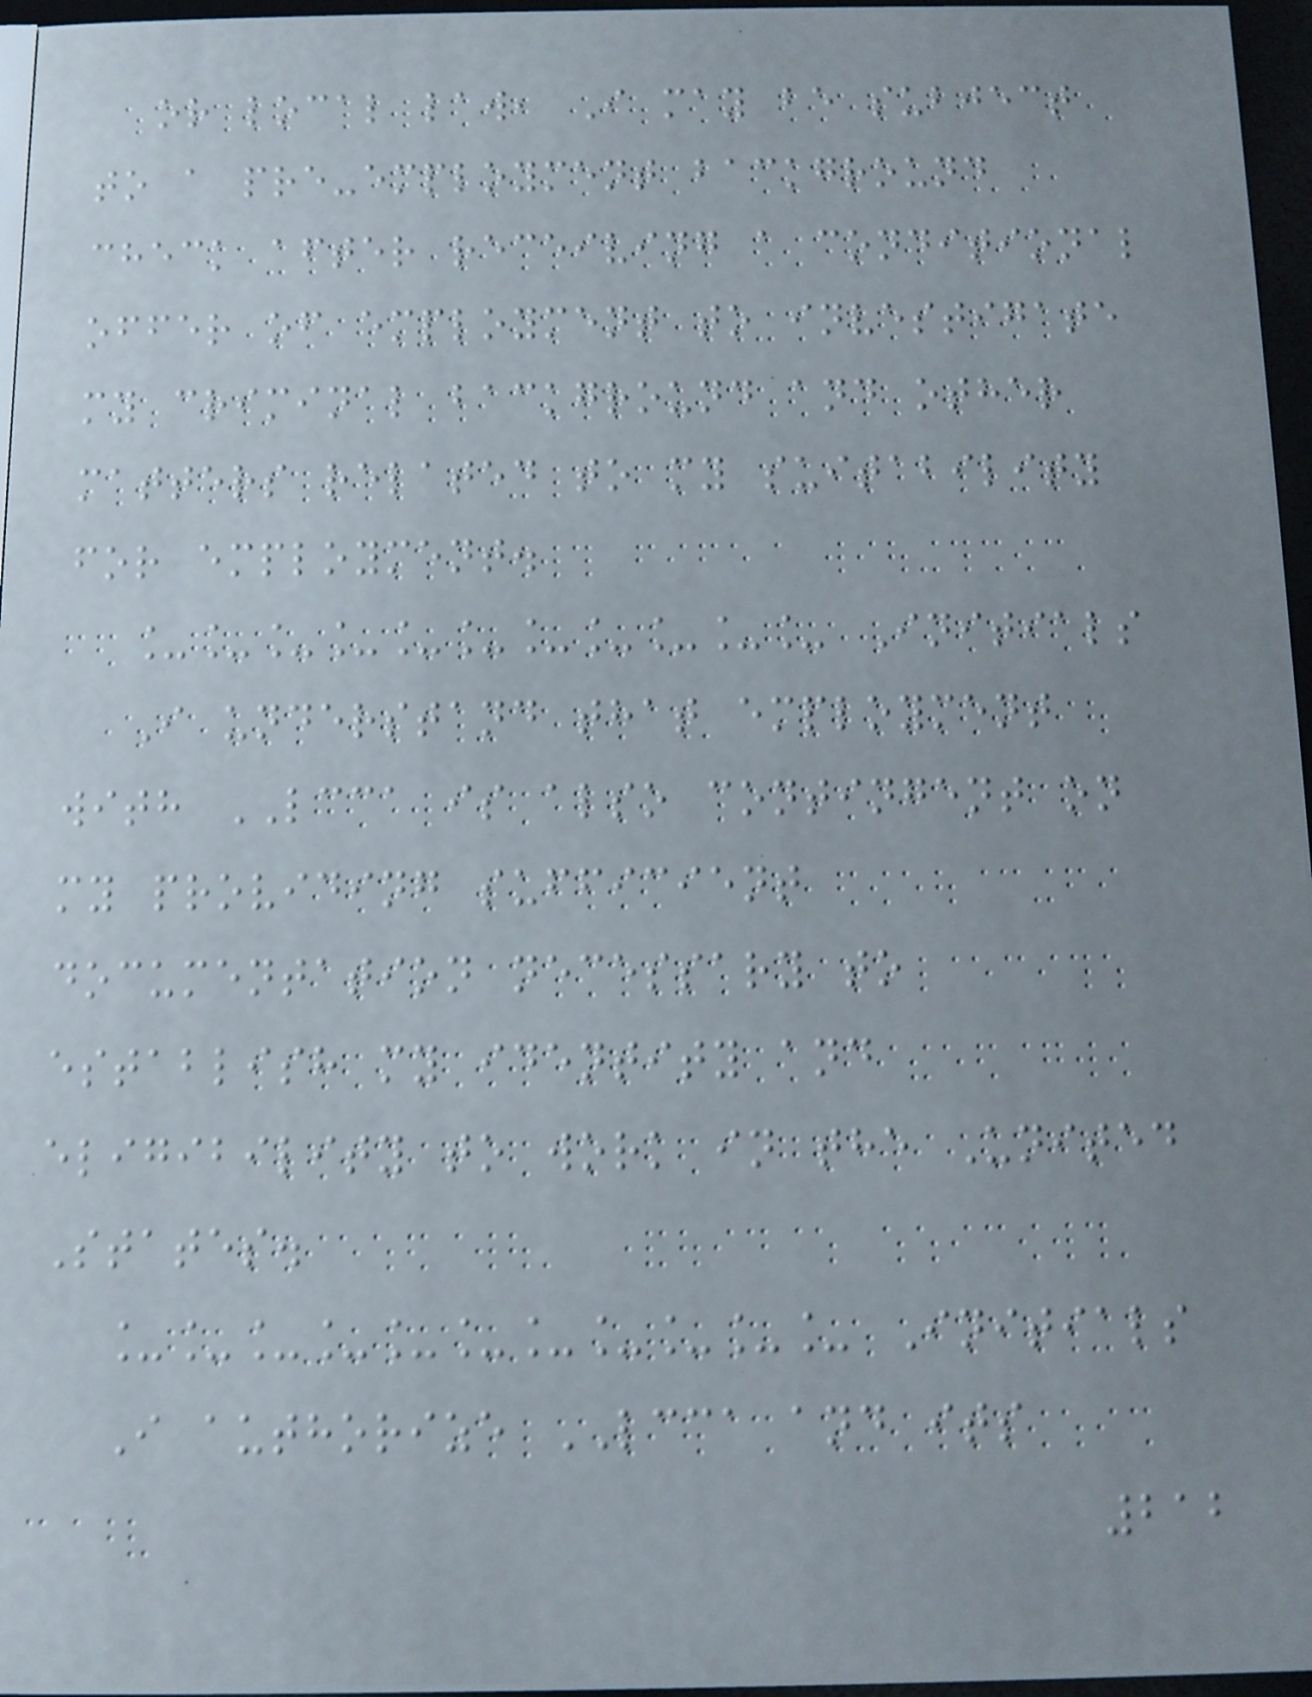or local law, I may be subject
to a pre-employment background
check after receiving a conditional
offer of employment to investigate
my criminal background and other
matters related to my suitability
for employment.
___________ Initials
I understand that employment
with LCCA is also contingent on
my providing sufficient
documentation necessary to
establish my identity and
eligibility to work in the United
States.
___________ Initials
I authorize LCCA and its
212
